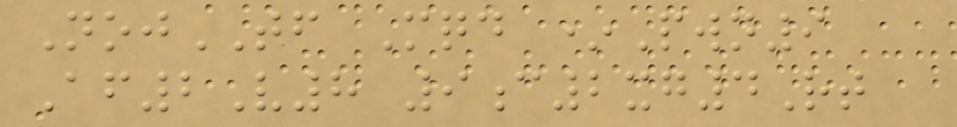NojTF Mqd *Pwn9
Af2V8 9c2xg4Rt
